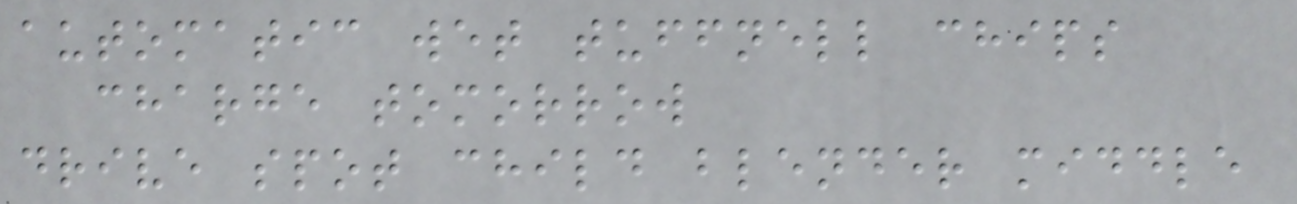automatic wet tuffnell chips
charge tomorrow
drive spot child blender middle
